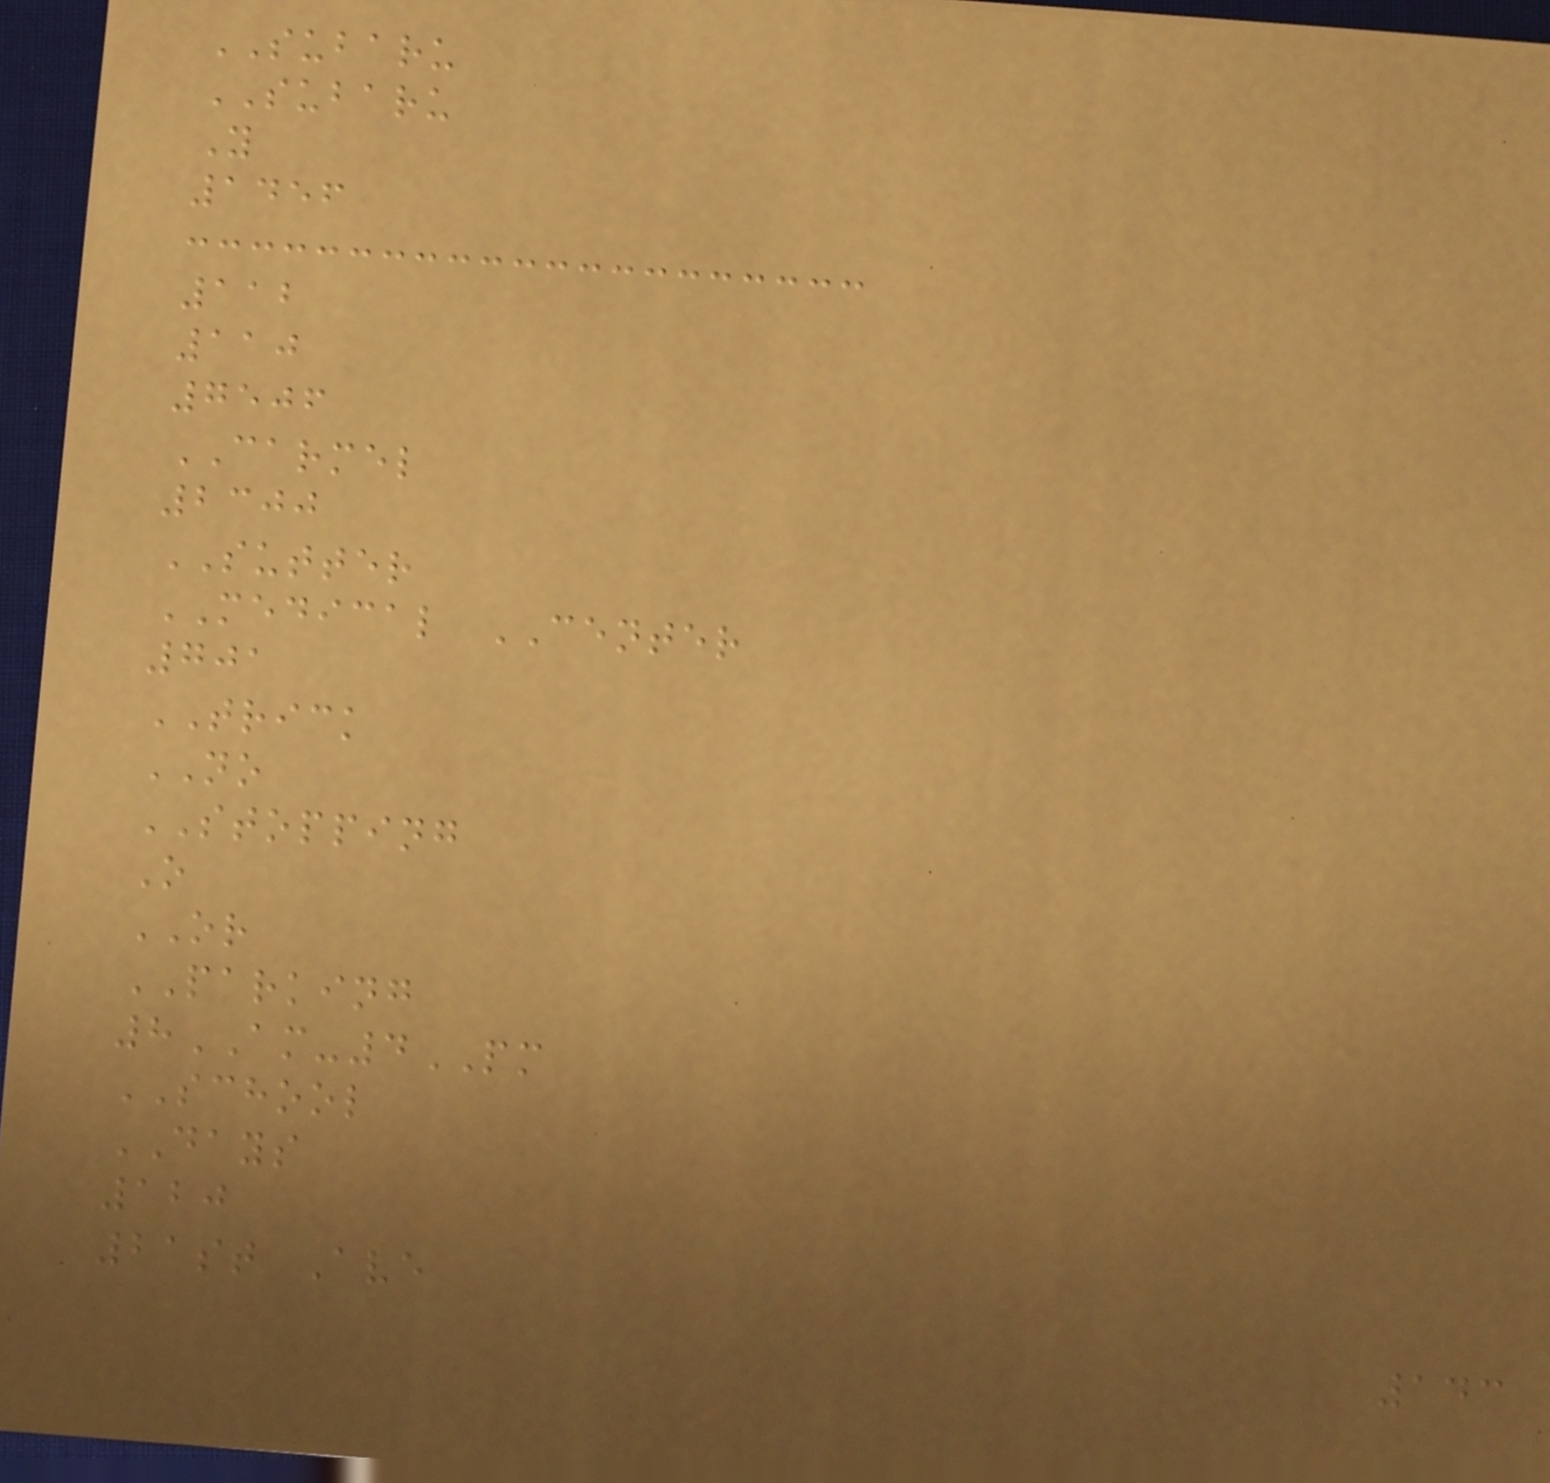SUBARU
SUBARU
Y
1456
112
110
7506
CARMEL
2300
SUTTER
MEDICAL CENTER
701
TRICK
NO
STOPPING
O
OR
PARKING
8AM-4PM
SCHOOL
DAYS
120
21st Ave
143
